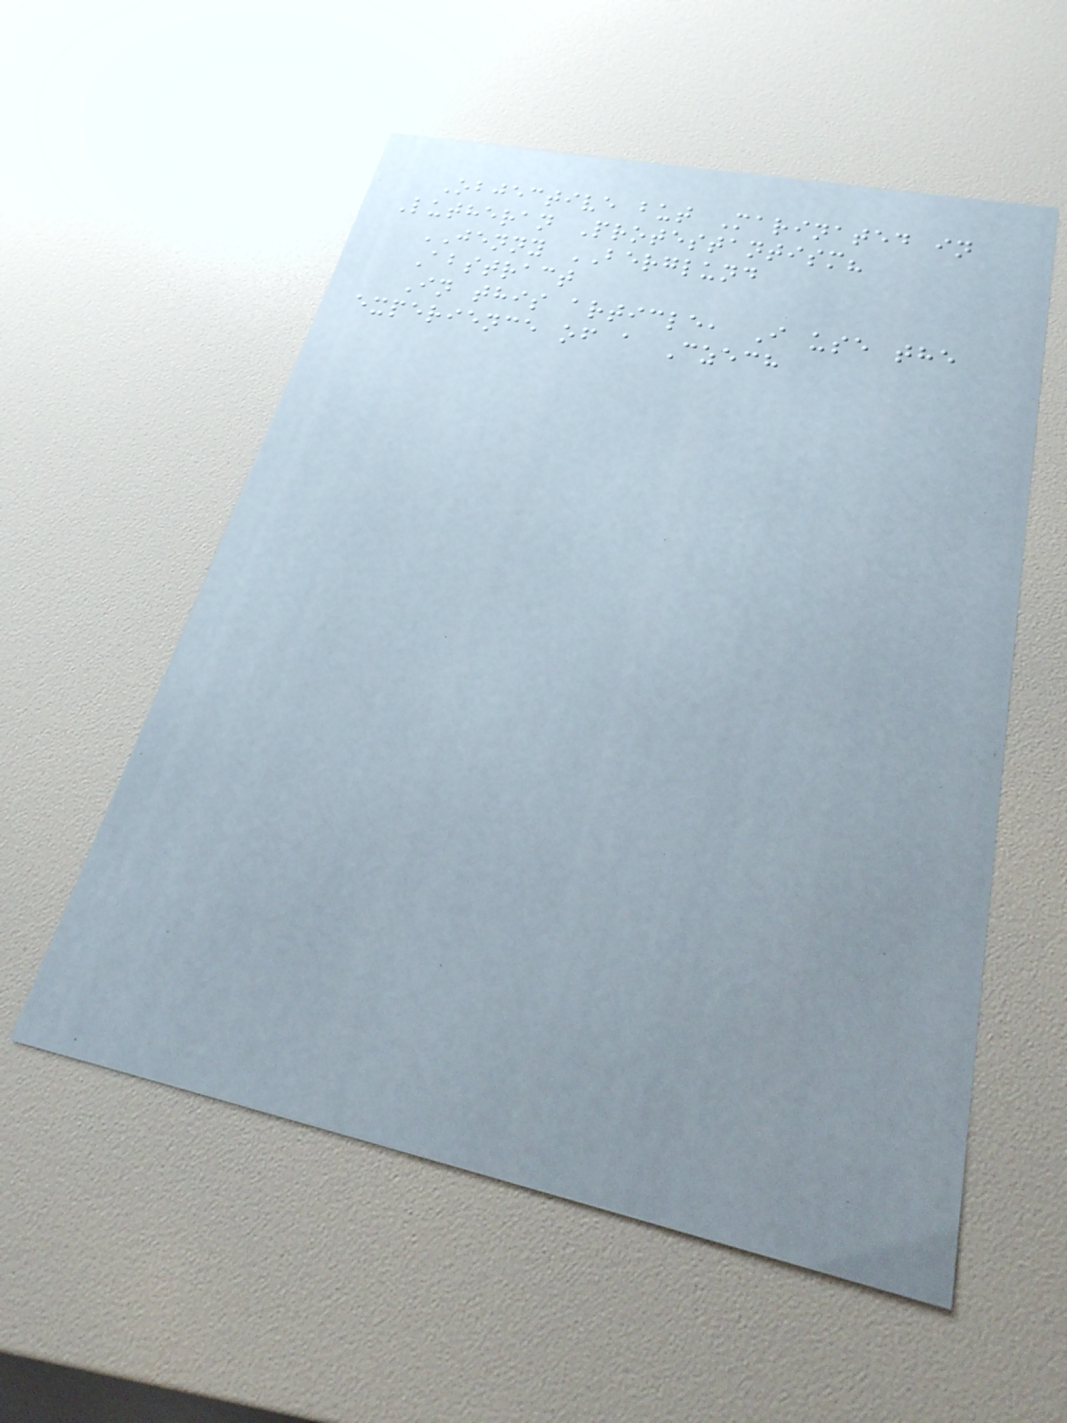Objective but Marinated in
Lutheran Protestantism?
JENNY BERGLUND
Abstract
In this article, I use the
experience of a Czech
